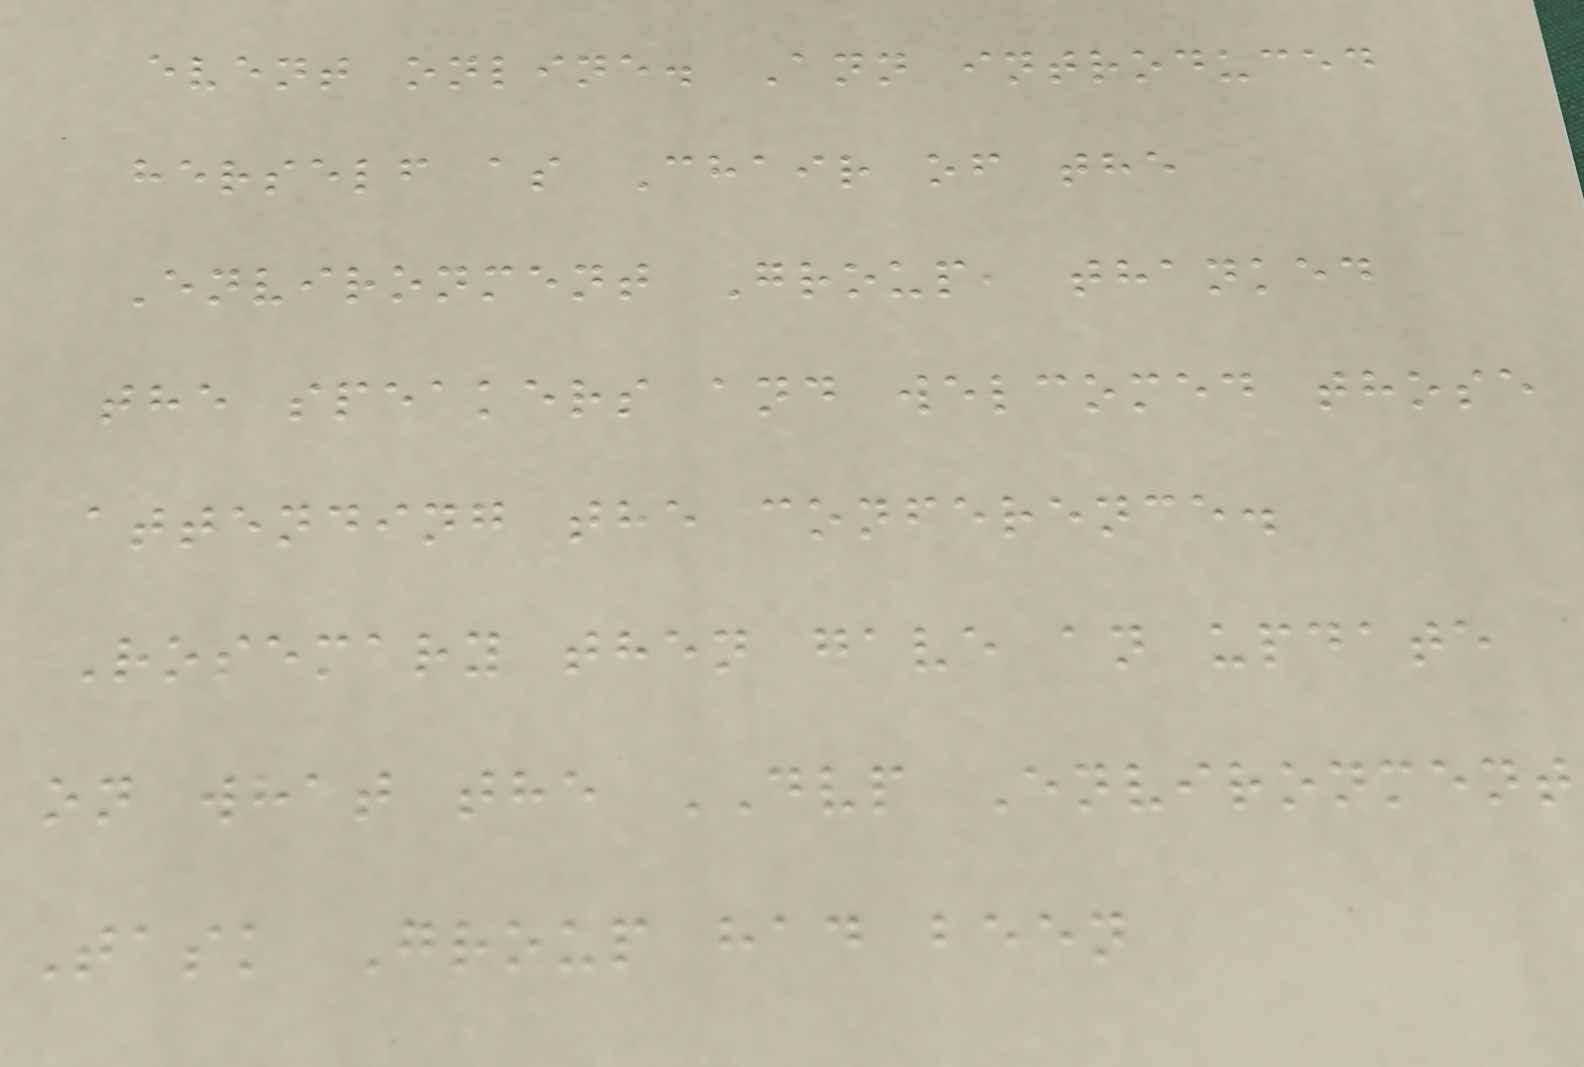event online. Ann introduced
herself as Chair of the
Environment Group, thanked
the speakers and welcomed those
attending the conference.
Rosemary then gave an update
on what the DVP Environment
Task Group had been
